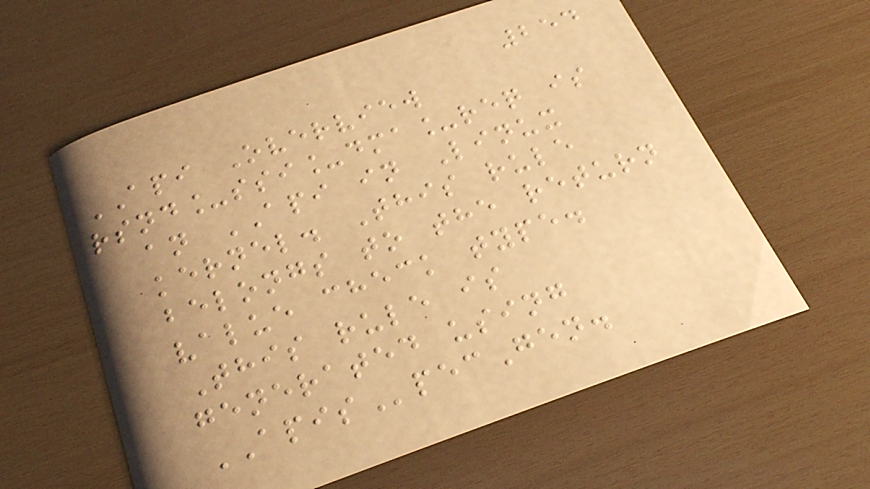254
API Overview
rsnd_ssi_dma_req is
an API in Linux
kernel. This rule
belongs to the return
value check type.
This rule is
generated using
APISpecGen.
